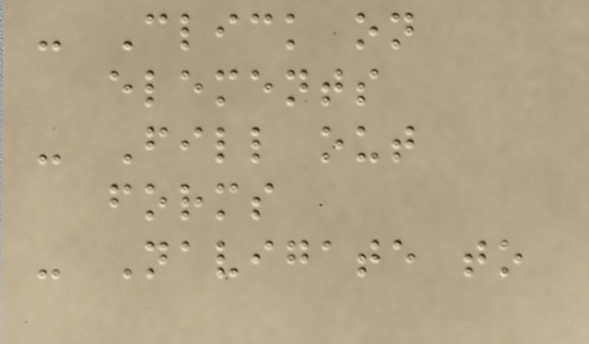- Click on
elements
- Fill out
forms
- Navigate to
